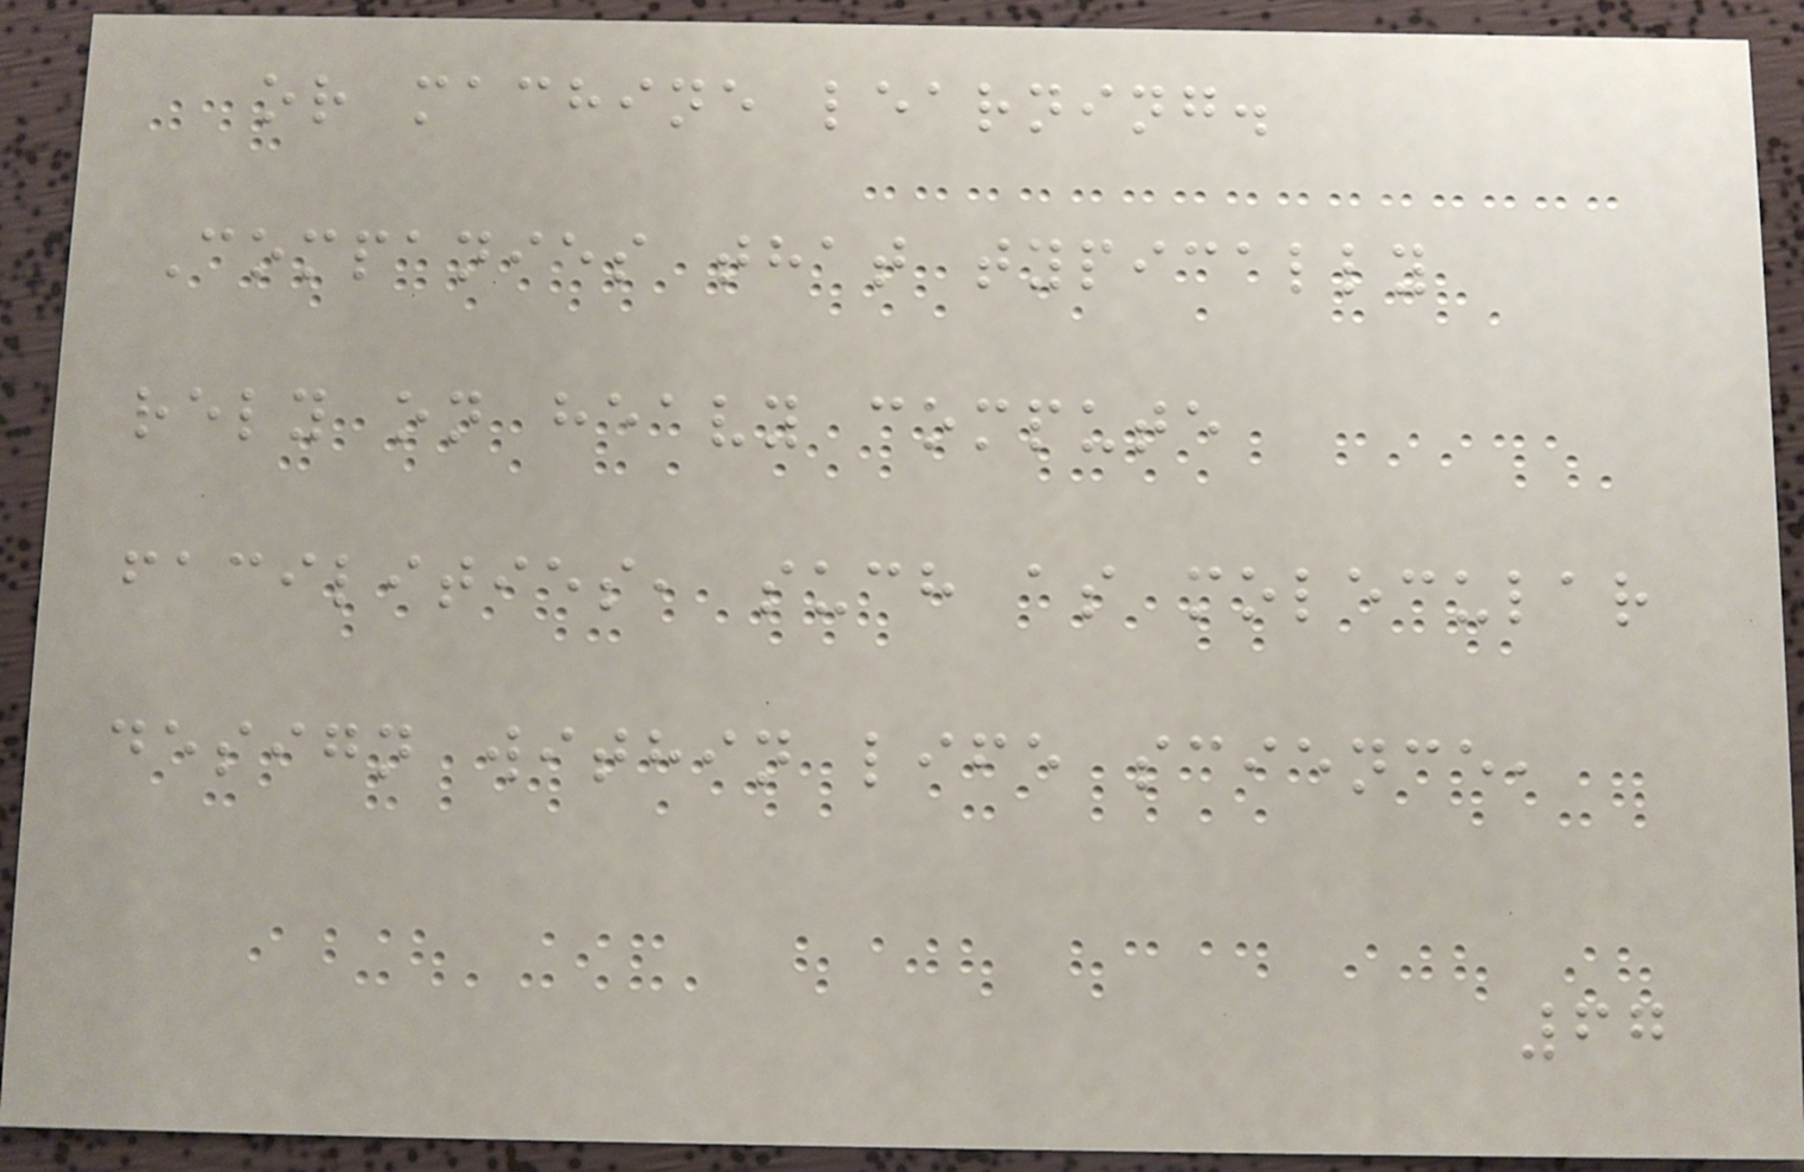or machine learning.
Companies that typically
rely on heavy compute
facilities, such as molecular
design within life science,
67
